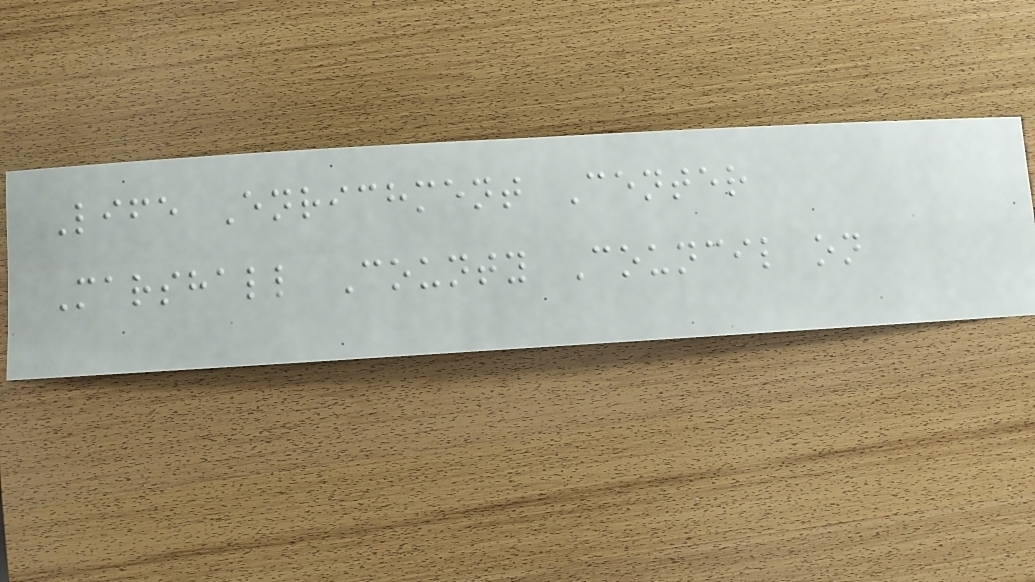Life Enrichment Center
Marshall County Council on
